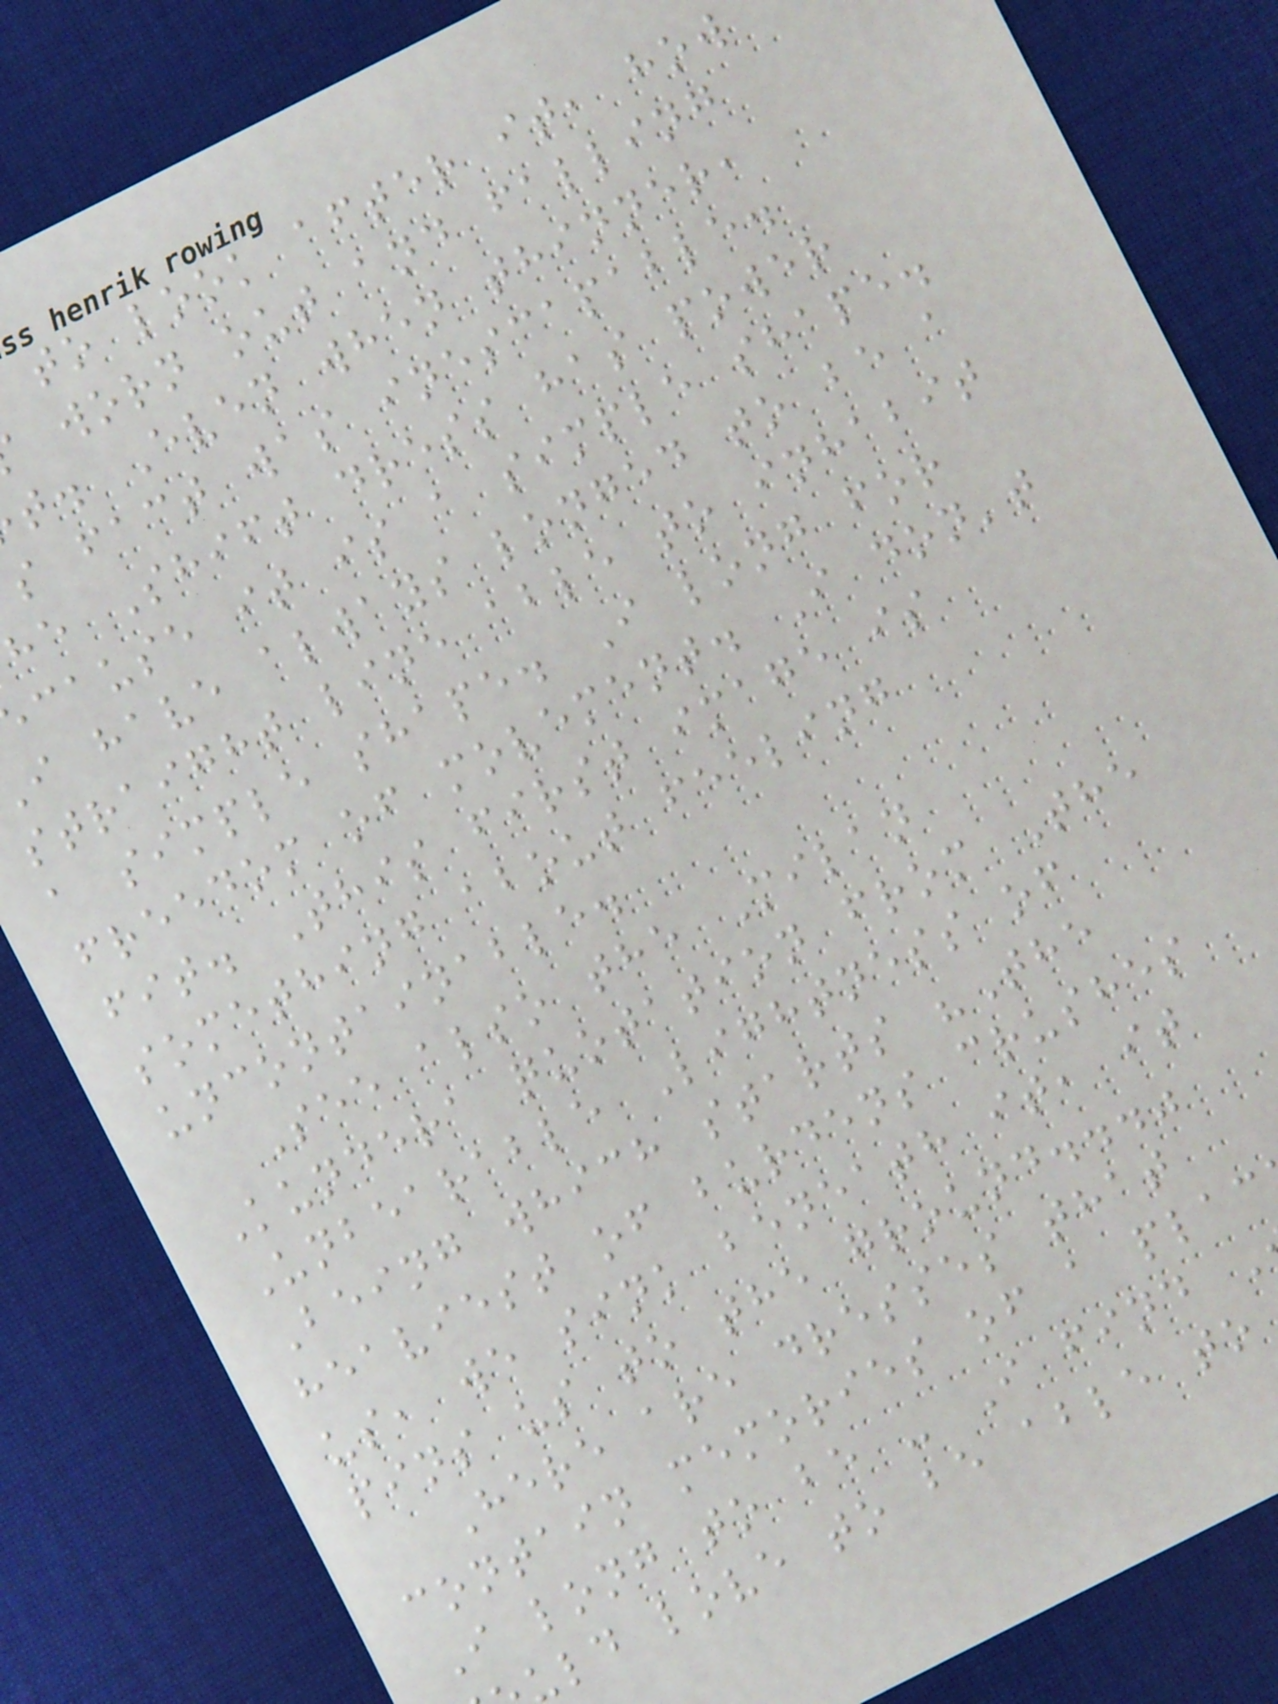to look after it, how
worn out and falling
t. Even when thinner,
s fact was inescapable.
he Shift dress has power
cause it is a simple shape.
i have always longed to be a
straight line able to inhabit
a simple shape. I long for
freedom of movement. I don't
fit. This first image is
something about feeling
uncontainable.
See also the Milan
Kundera quotation from The
Unbearable Lightness of
Being which starts "The
heaviest of burdens crushes
us, we sink beneath it, it
pins us to the ground..."
Here are dresses that
contain memories of a plac
I long to be - I find
ld love to be able to
